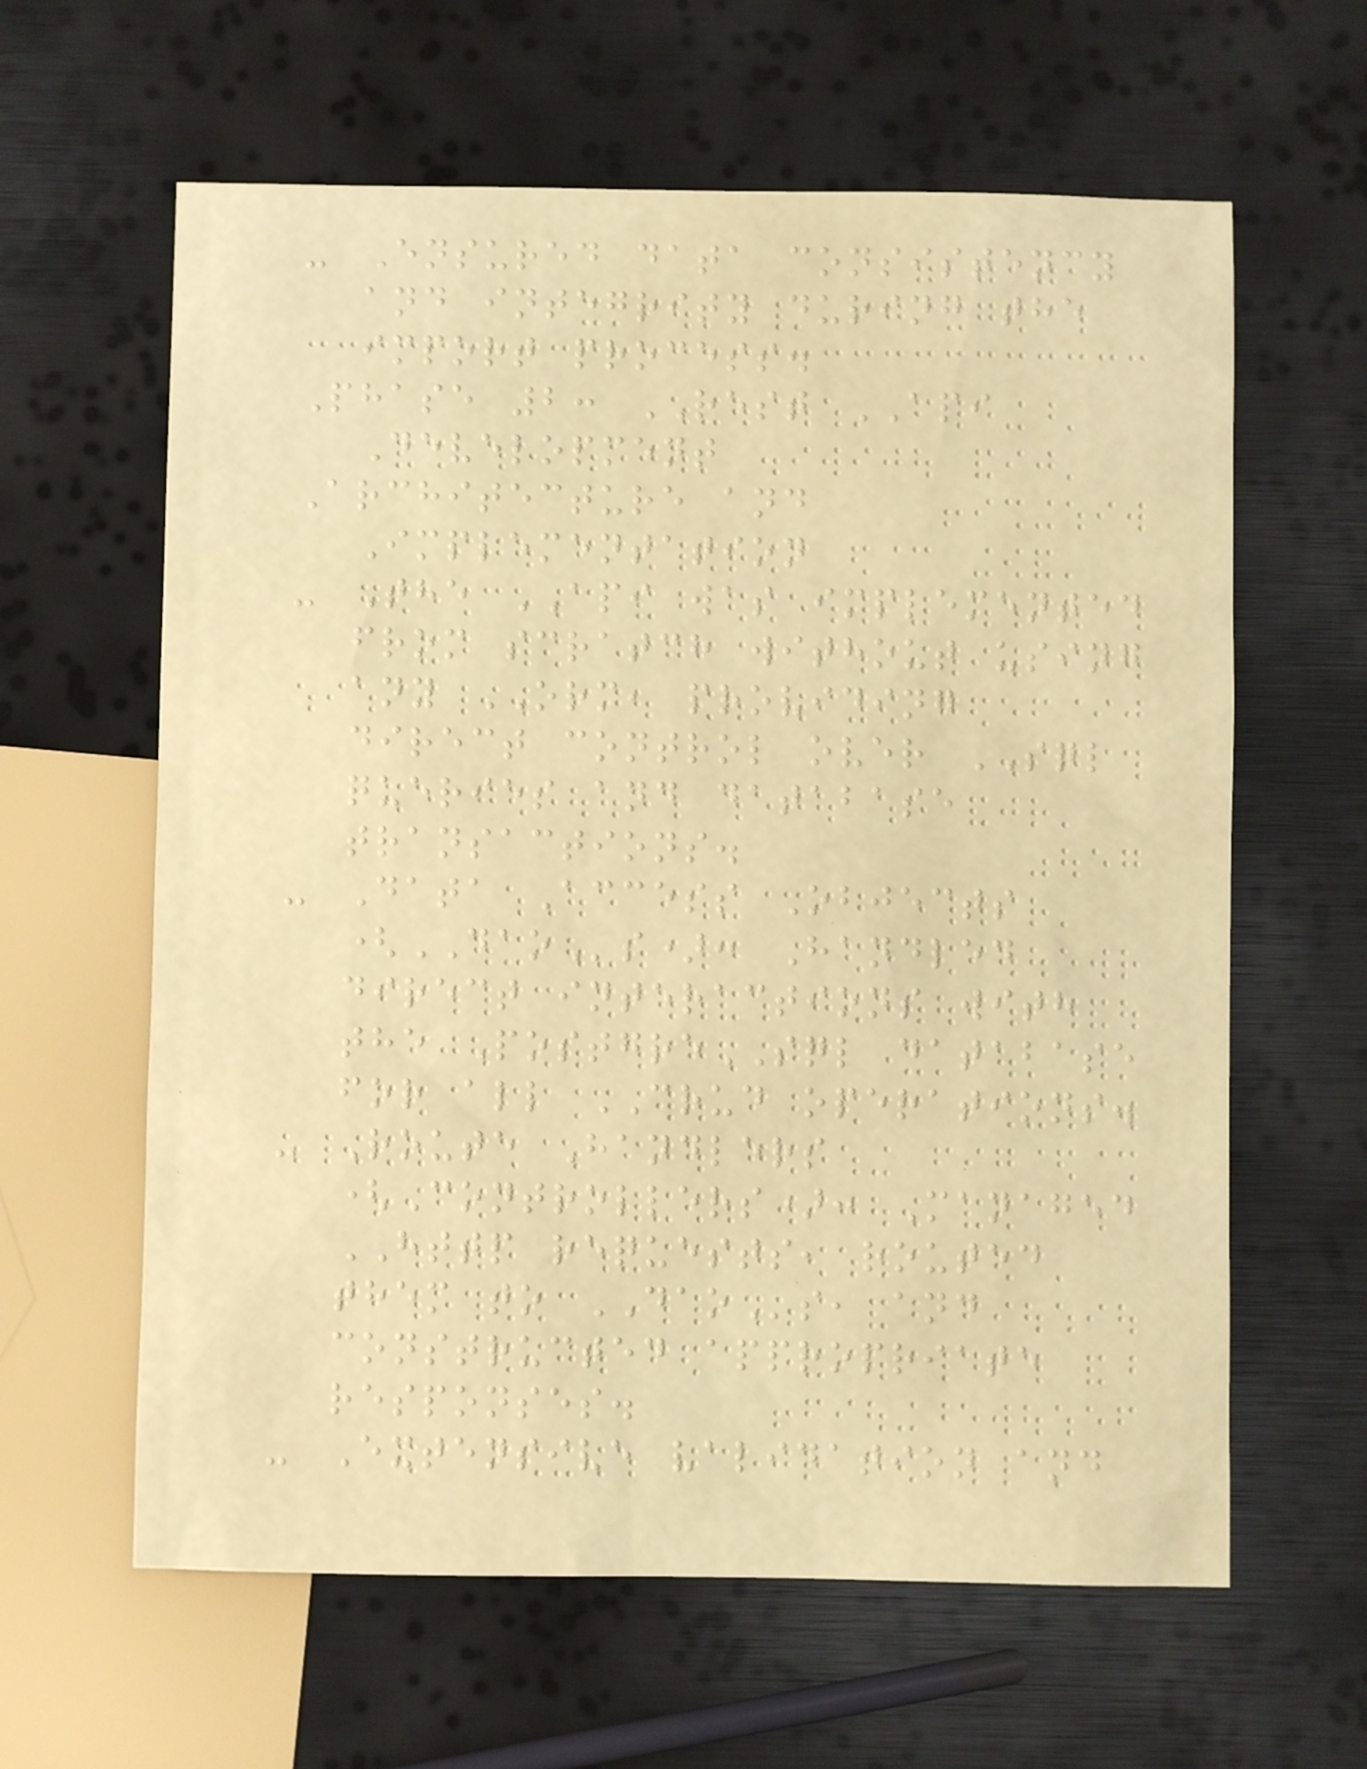- Ensured data consistency
and integrity during the
import process.
Phase 2: REST API
Development
Architecture and
Implementation
- The API was implemented
from scratch without using
any ORM, providing
direct control over SQL
queries and database
transactions.
- Data Access Objects
(DAOs): Handled
direct interactions with
the PostgreSQL database
for all CRUD operations.
- Route Handlers
(Controllers): Managed
HTTP requests, routed
them to DAOs, and
constructed appropriate
responses.
- Extensive validation and
